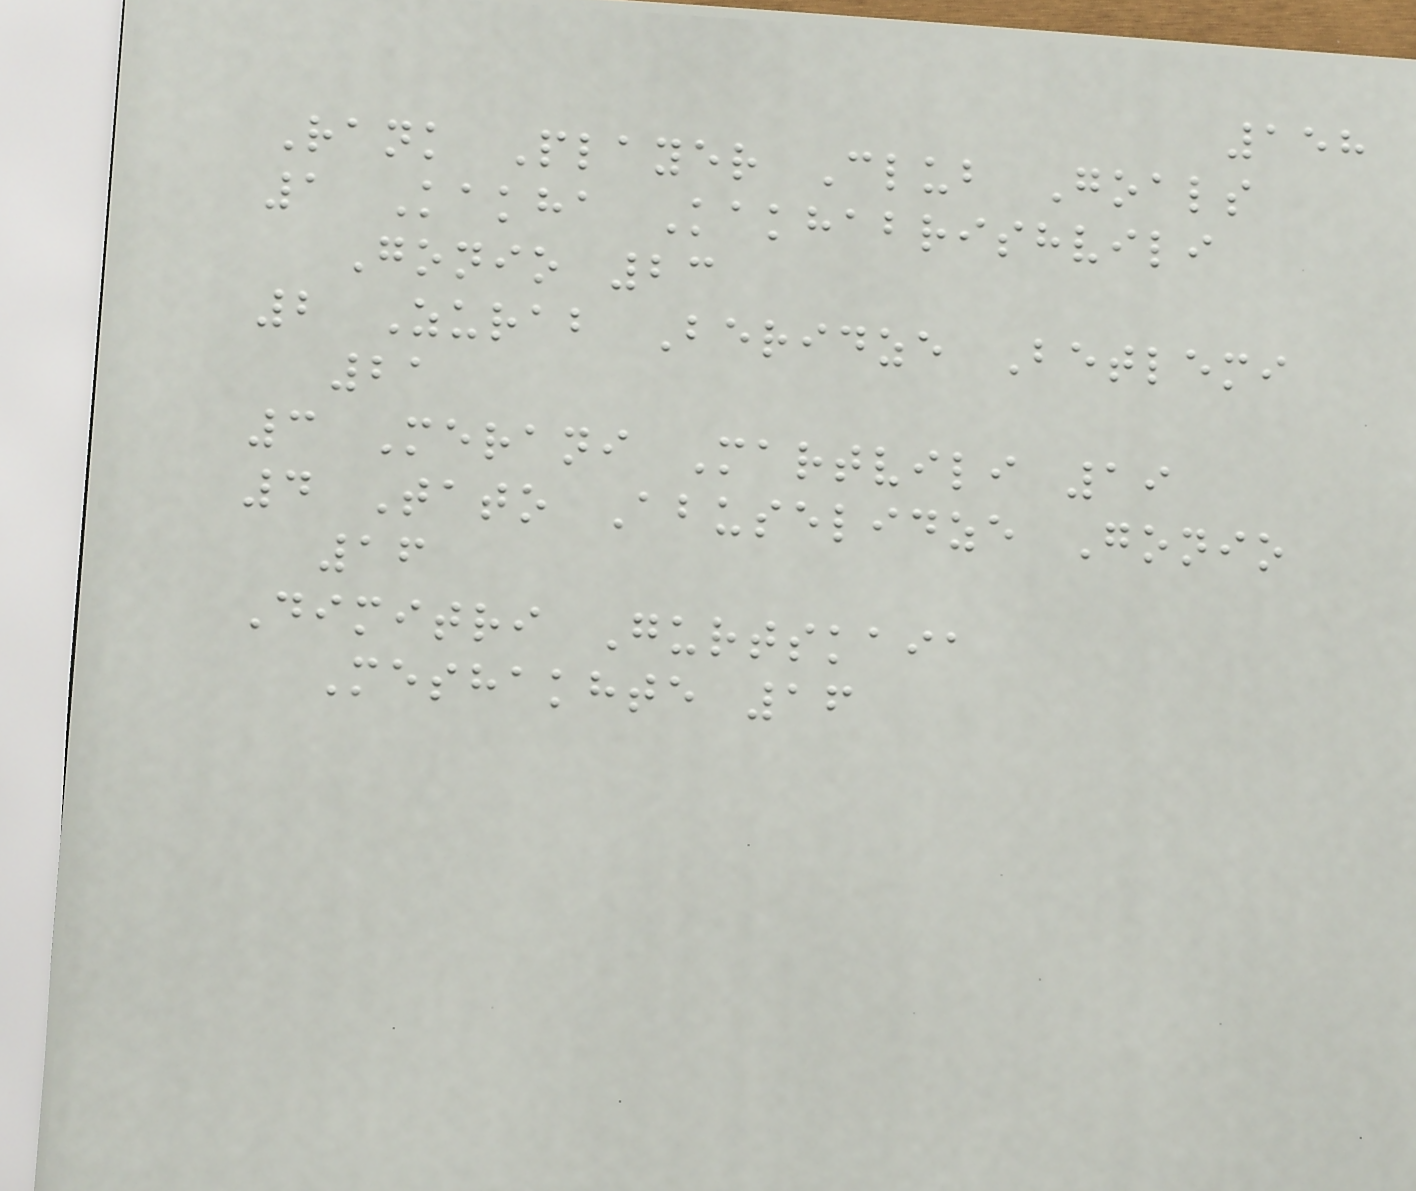158
Rank Player Club Goals
1 Kakha Kakhabrishvili
Gonio 23
2 Zurab Beridze Betlemi
21
3 Merani Martvili 19
4 Tato Abuselidze Gonio
16
Dimitri Gurtskaia
Meshakhte 16
